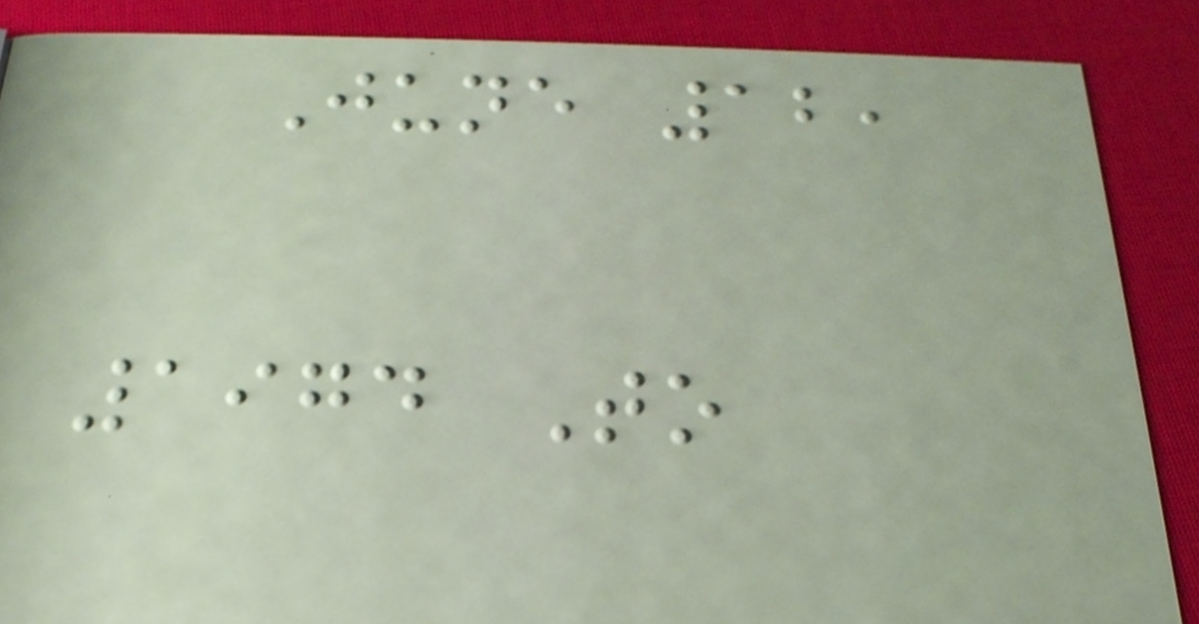June 12,
1974 To
